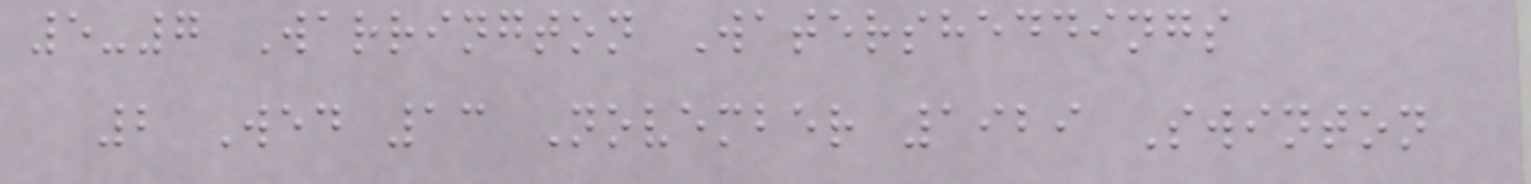5-7 Warrington Watersheddings
2 Wed 13 November 1929 Swinton
